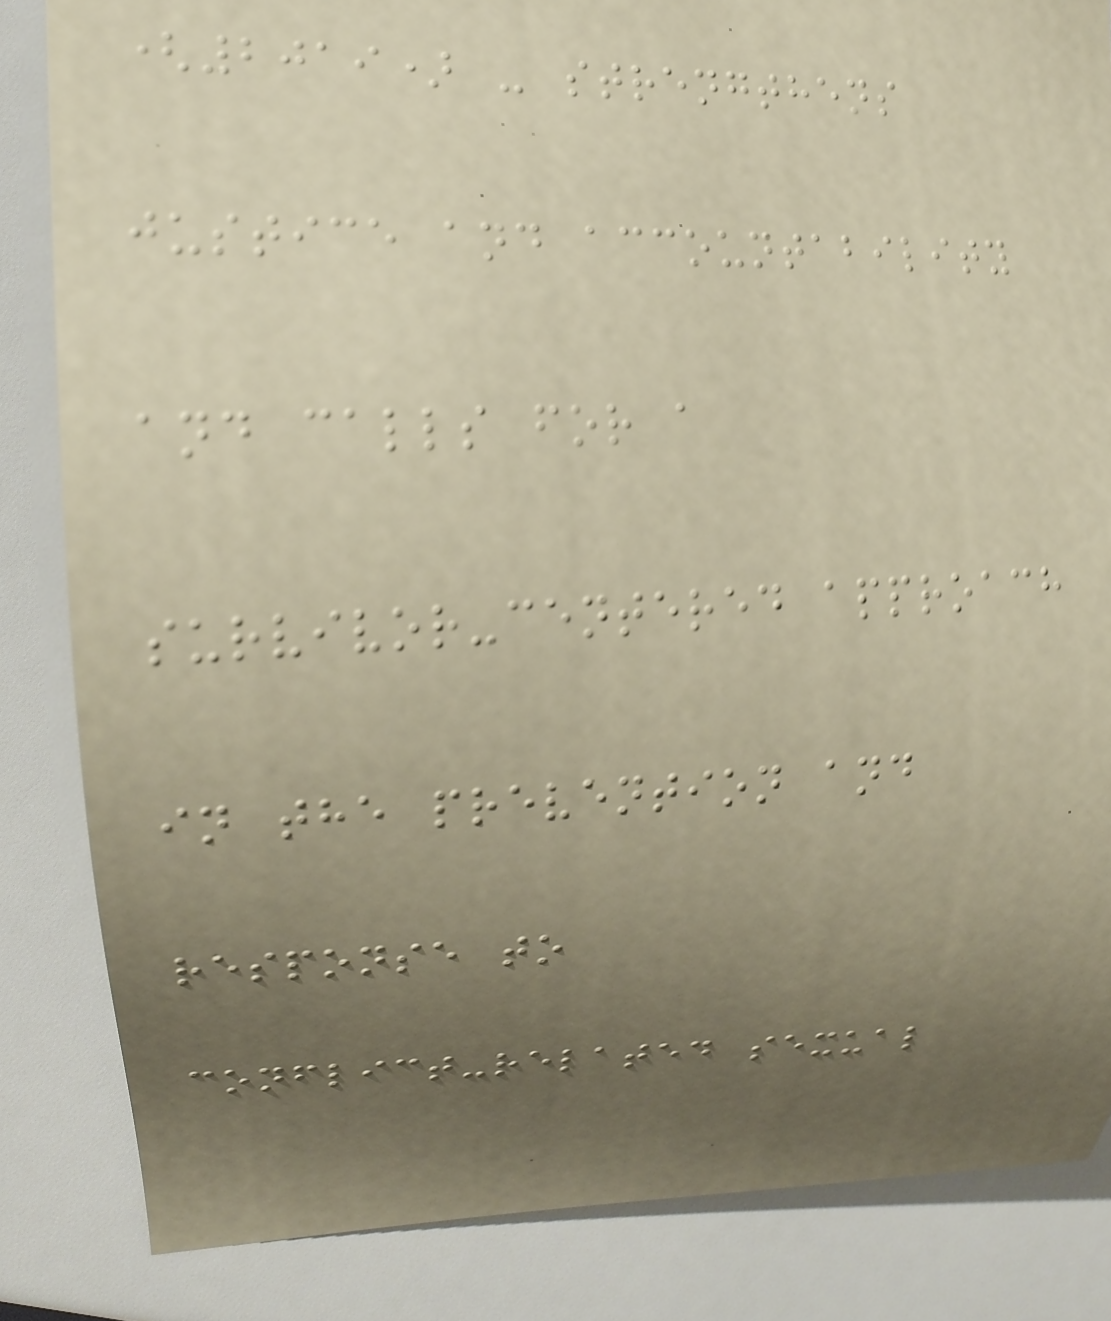(2019) - strengthens
justice and accountability
and calls for a
survivor-centered approach
in the prevention and
response to
conflict-related sexual
